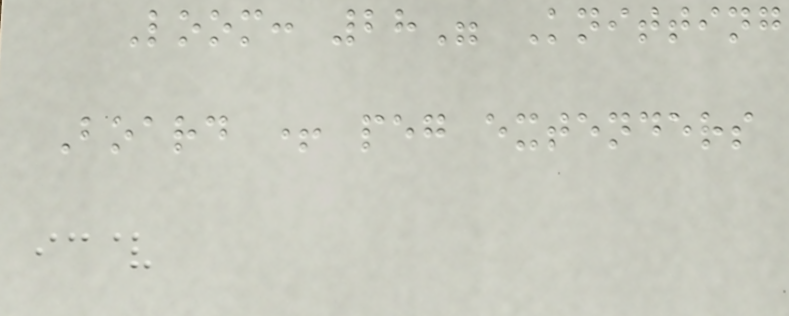Loom: 28" Knitting
Board + peg extenders
